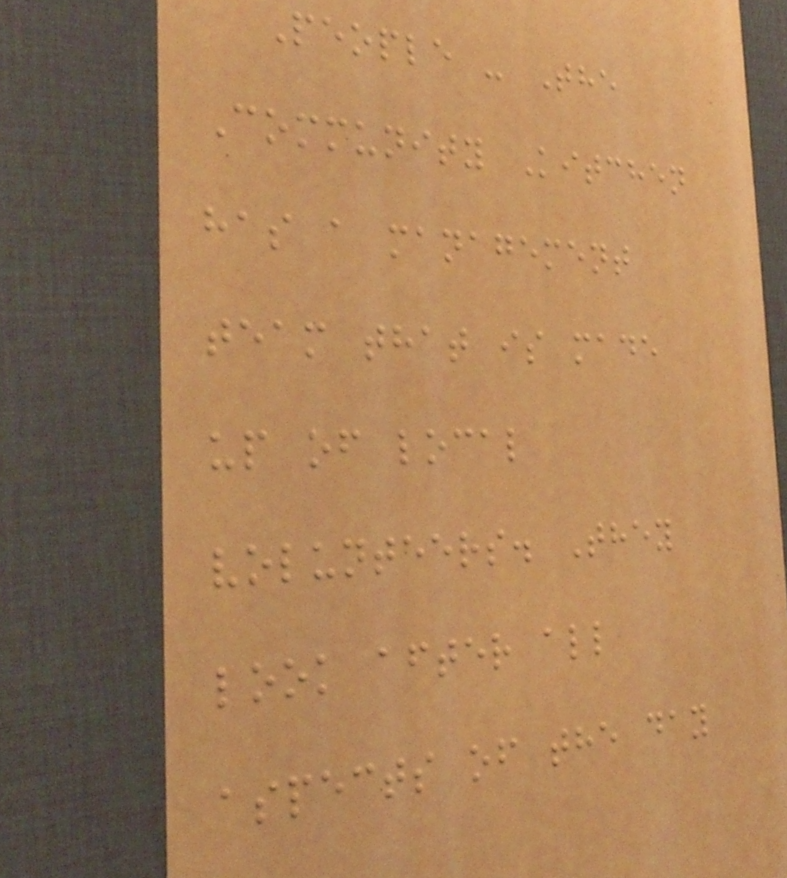People - The
Community Kitchen
has a management
team that is made
up of local
volunteers. They
look after all
aspects of the day
